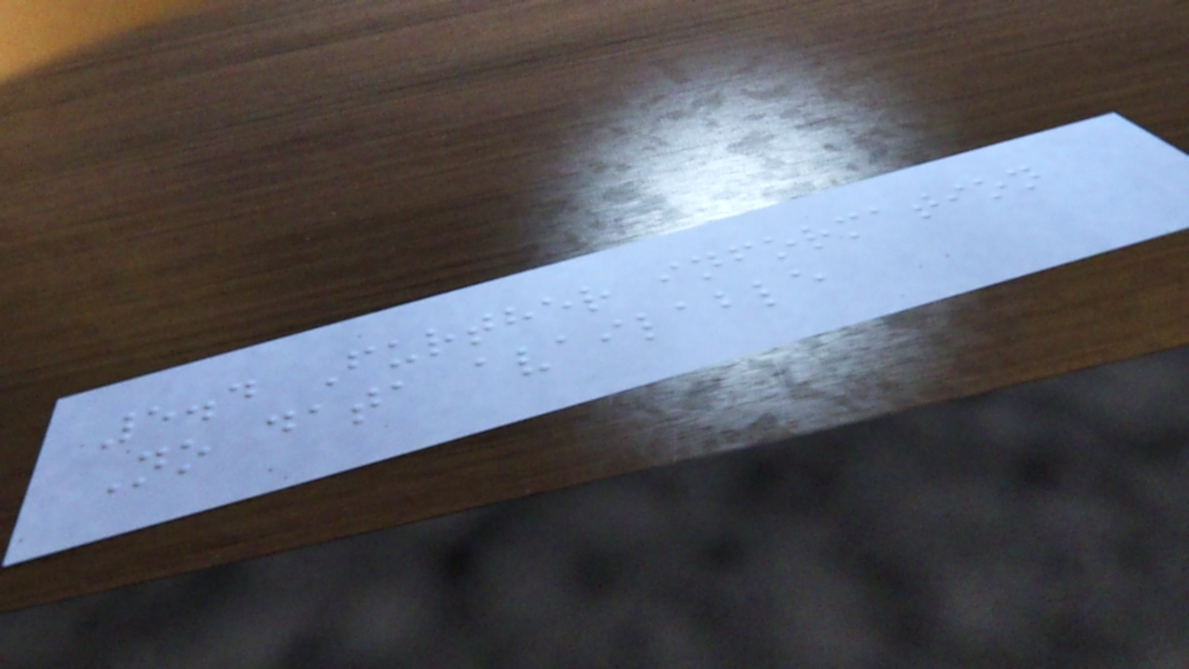5.4 Further information
No data available
